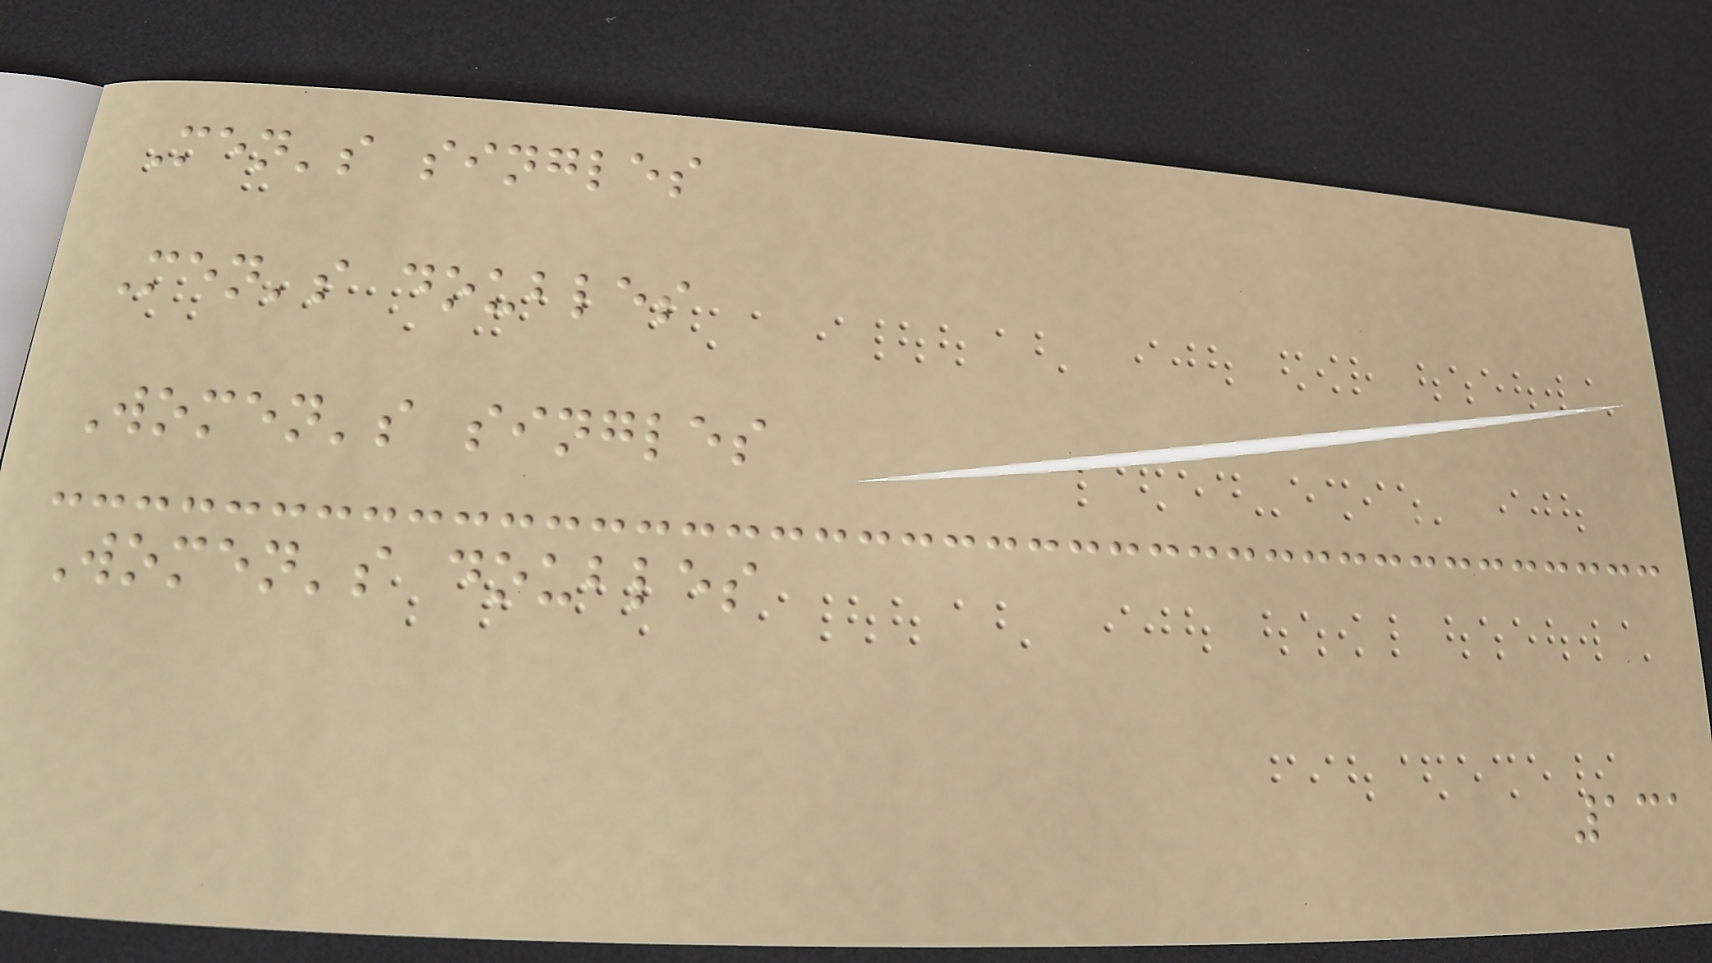Men's singles
Men's doubles
Women's singles
Women's doubles
131
